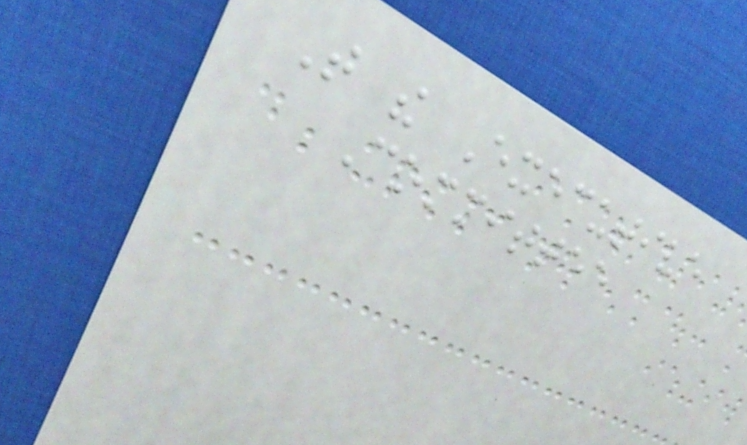That the Executive
Committee
